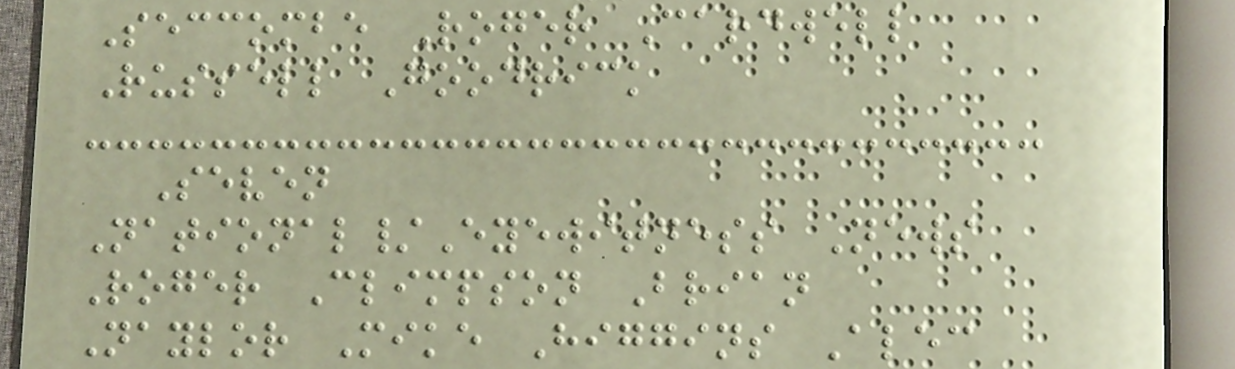Seccombe Roger Cardwell
Russell Goodrick
Seven
National/Eyewitness News
Roger Climpson Brian
Naylor Mike Higgins Alec
